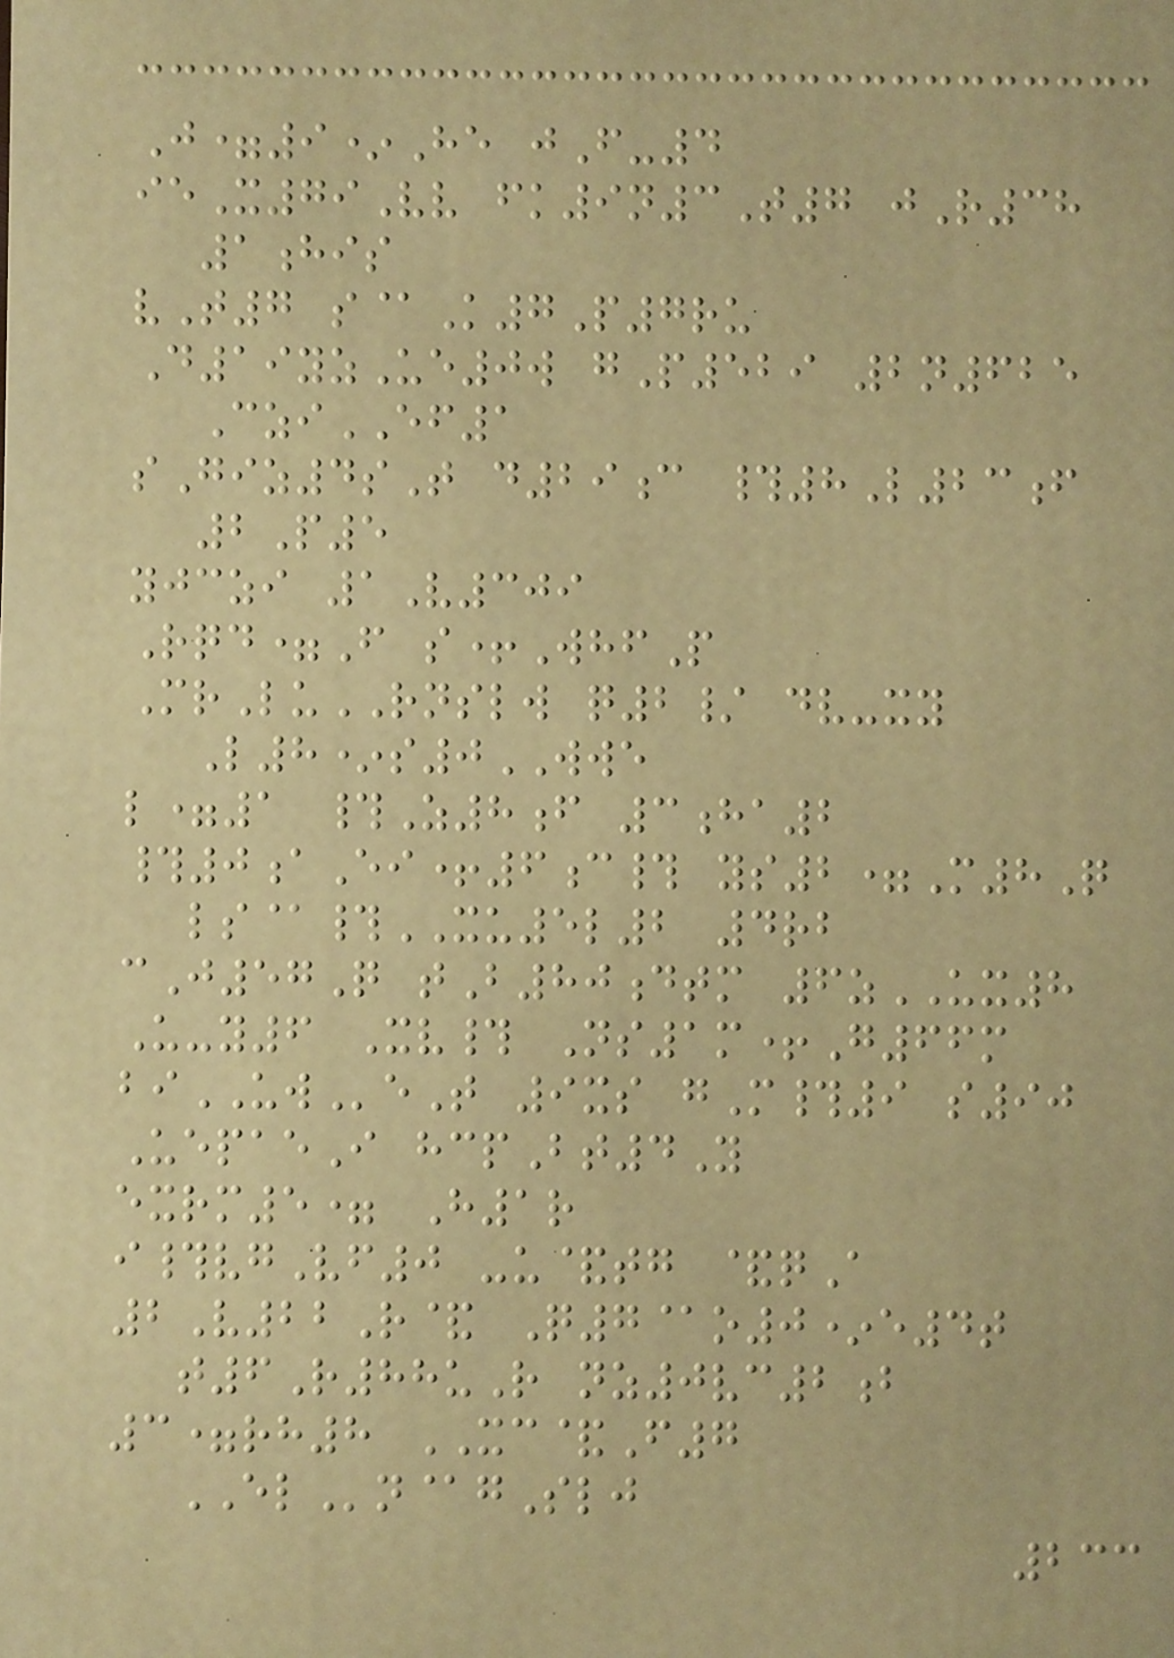J=9*He jF-4
ieX79Vv fk9n3T7 jR38
1his
vT7 s@K7P7ru
D19yzUe0w gP529 2n625
CziEF1
sGiz4sT d29c #8L23f
2P5
yjczi 1V309
Rqd=F s+WhfP
MrLuRNSLW q2/ dv-xy
L8*s0WWE
l=1 #Z8f 3ha2
#0aEi+6c# ys2=M8Q
ls@#XU5l2 4rb
cJ57Q tB80dtm 6zUX8
U-y6 Xv# Ns1m+G66m
biUWeT 9xs gM#9 s90
UepaeI hcpBt4Y
exrm5= H1r
i#vgVf0 -u&tg &qA
2V22R& Q7@o0*e4t
t6R88uR nz0vc2b
3=rh8 XC&F7
ELn@gSlj
233
